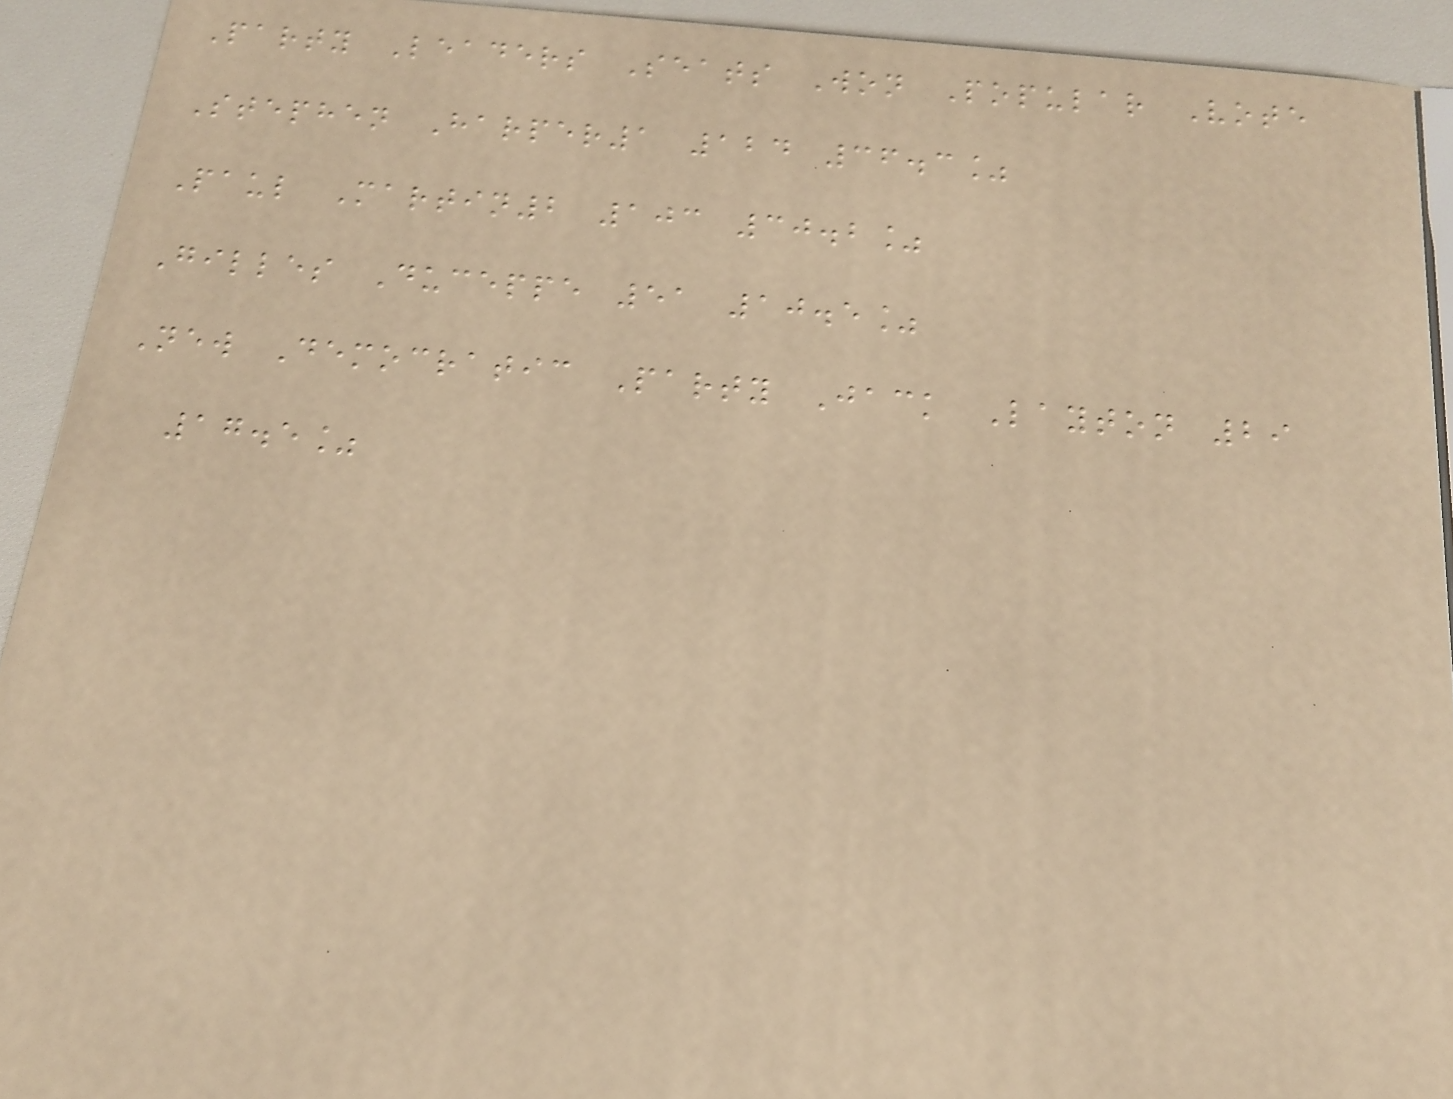Party Leaders Seats Won Popular Vote
Stephen Harper1 124 36.3%
Paul Martin2 103 30.2%
Gilles Duceppe 51 10.5%
New Democratic Party Jack Layton 29
17.5%
